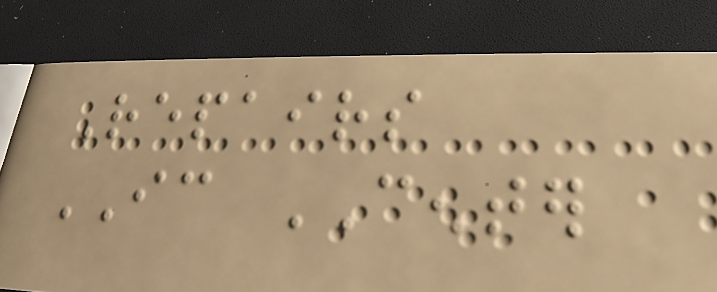Repairs
IC CENTER
